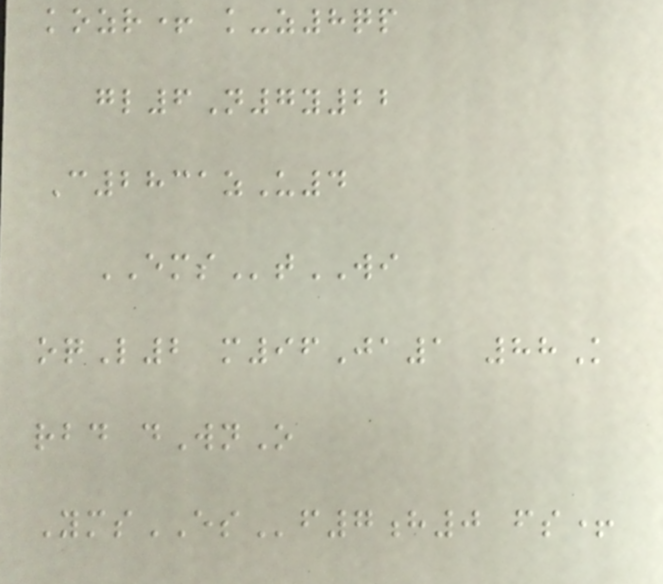kozr+ k-z8qp
gl6N7y22
C2831zU4
EMStWI
oqL2 m96Ja1 88K
rbd dWnO
YmsESf7h0 fs+
